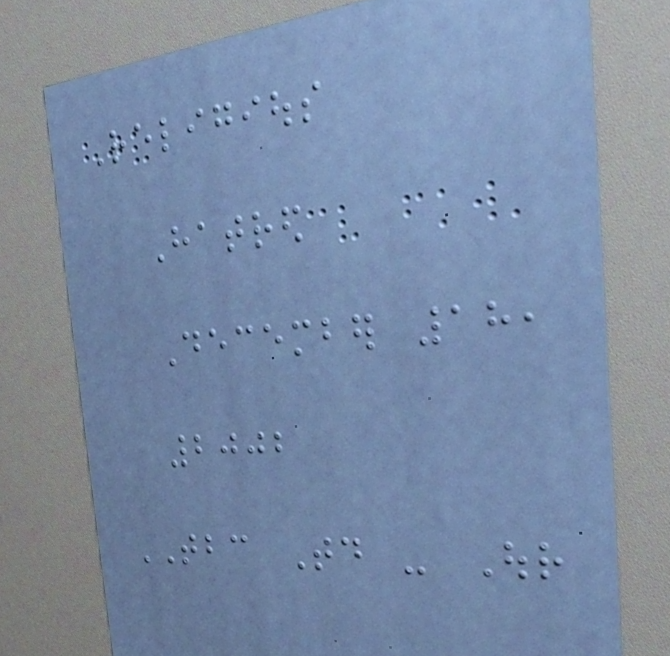Religious
Hatred
December 18,
2002
TBC Today - Our
